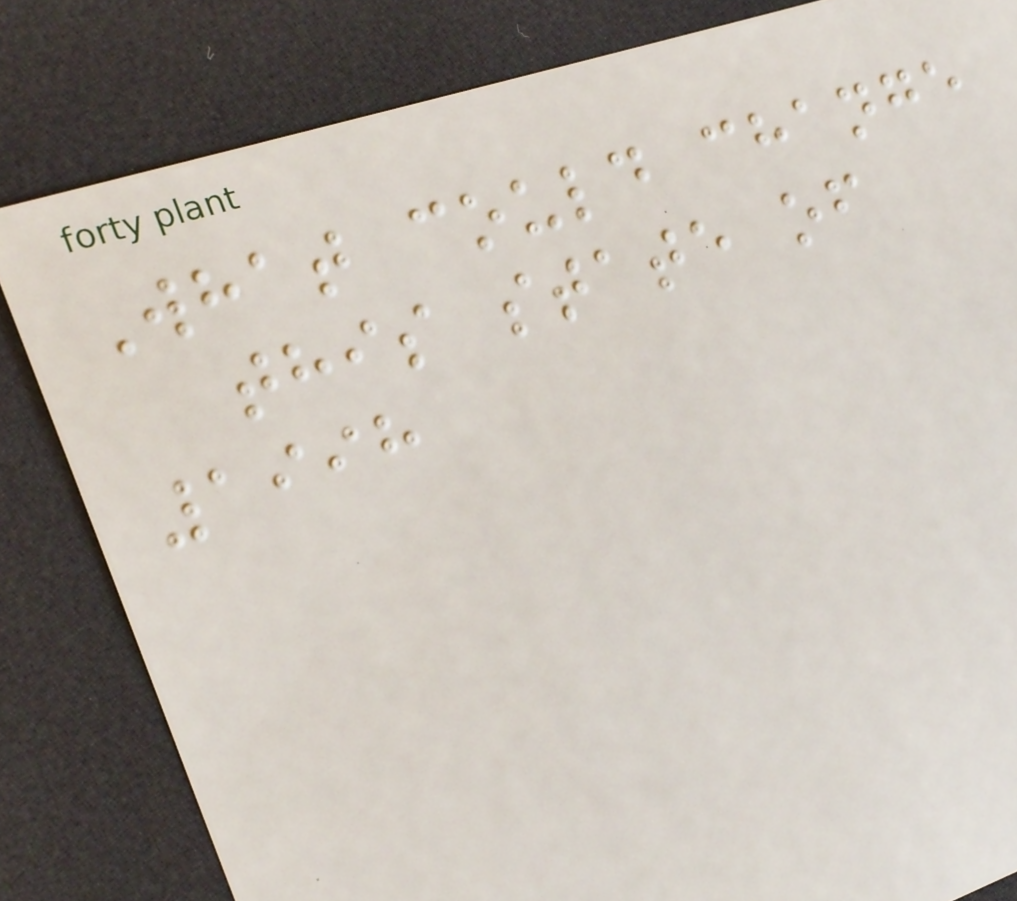What could change
this state of
1998
